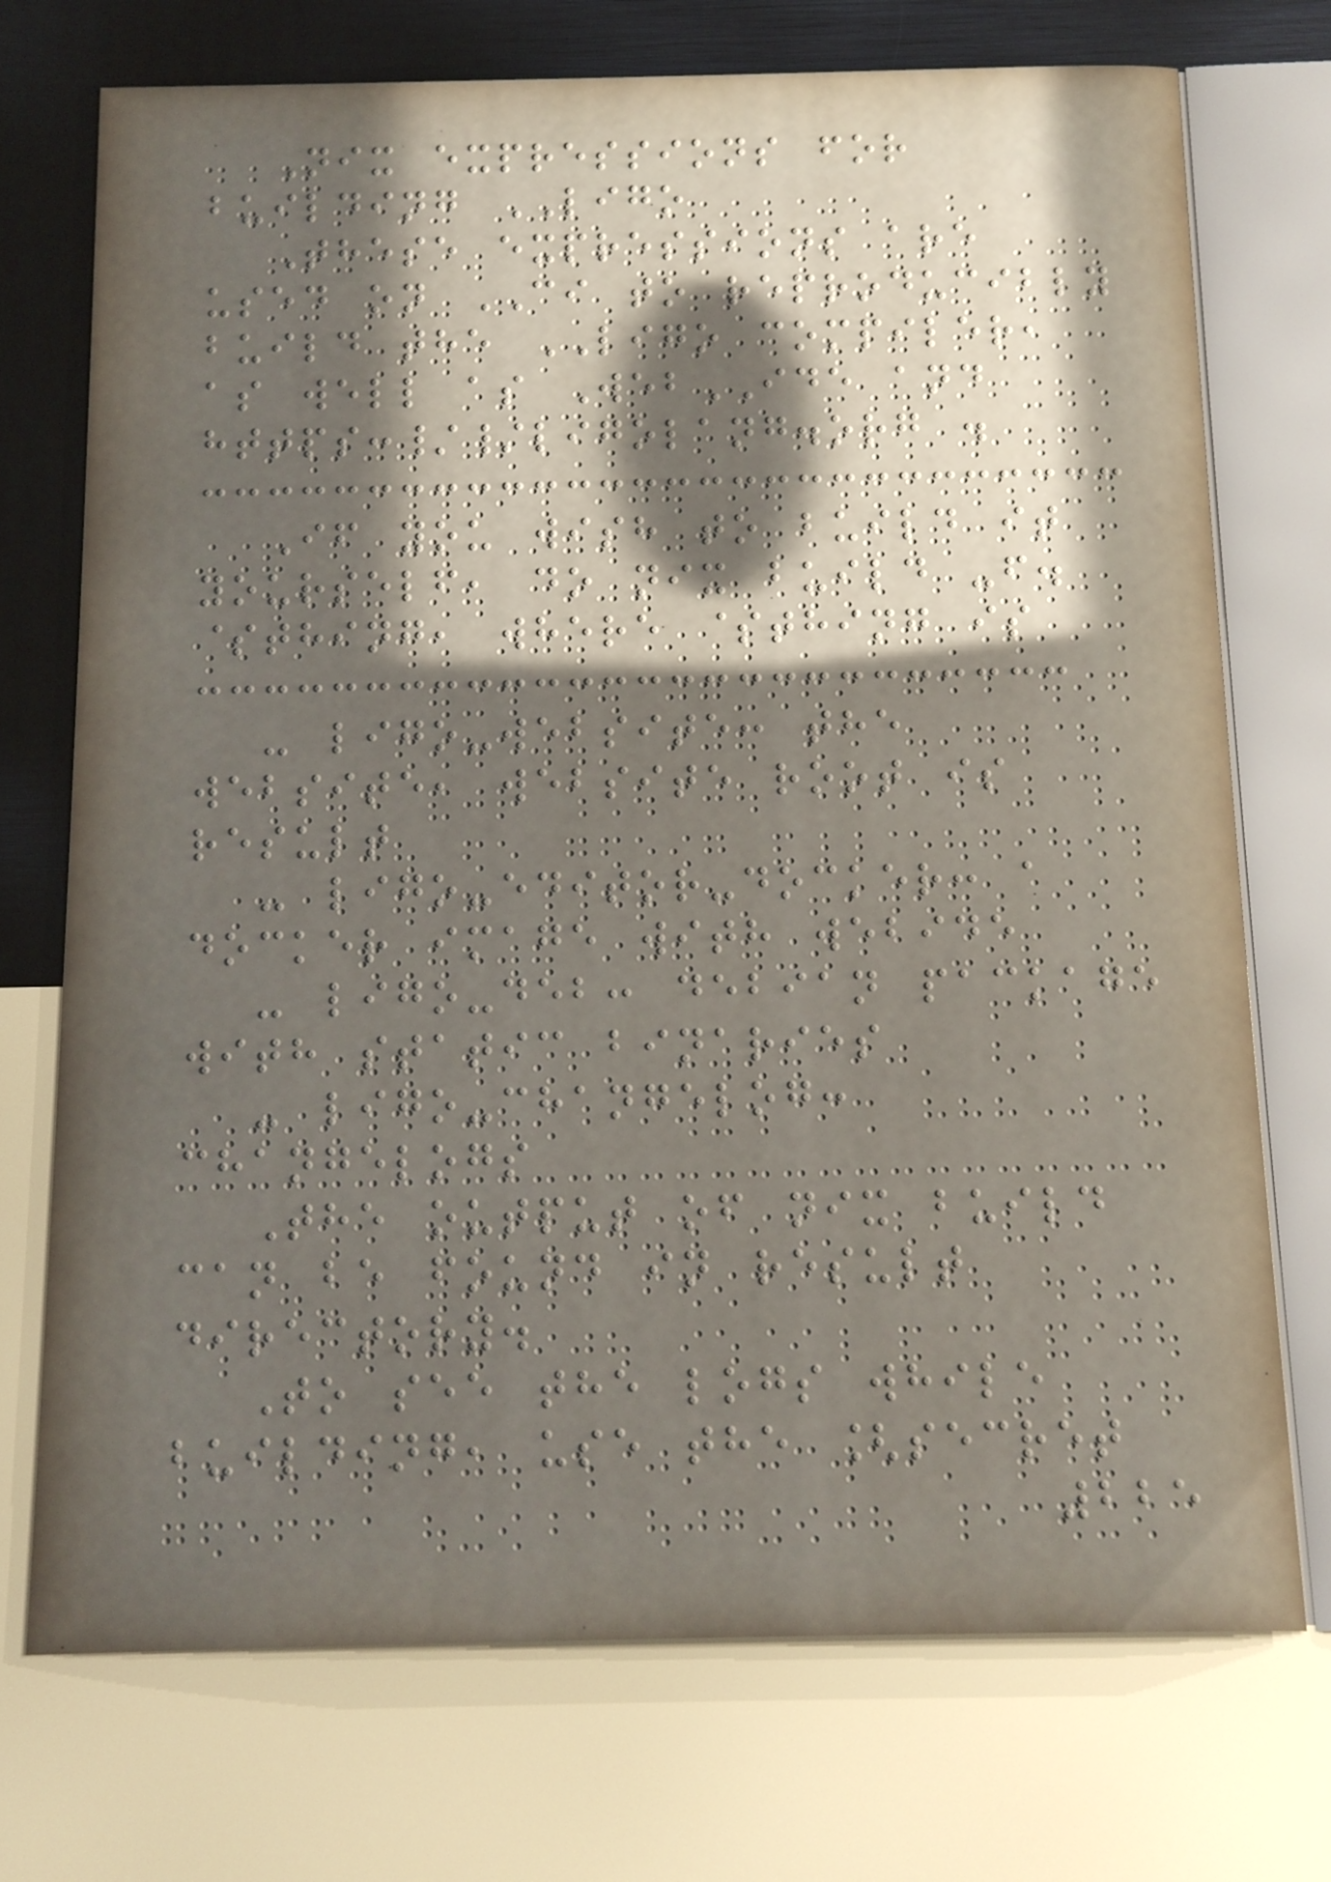Nix expressions for
building LIGO
These expressions are
used on CI to reproducibly
build the LIGO compiler,
as well as WebIDE and
https://ligolang.org .
If you wish to build it
yourself, do nix build -f.
$thing, where $thing is
- ligo-website: the
website, website root is
result
- ligo-editor-docker: a
docker image with webide
- ligo-deb: debian package
with static binaries
- ligo-changelog:
changelogs
The output of nix build
can be found in result
directory.
To see the logs while
building, use the [secret
225
